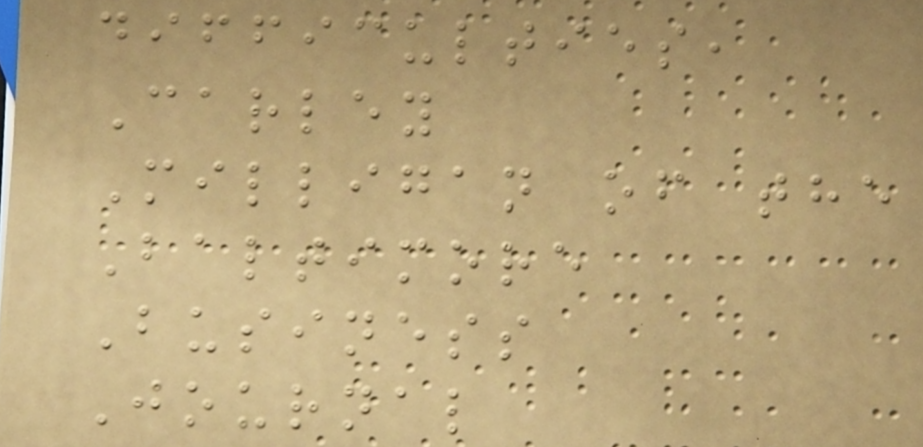difficulties,
Carley
Milligan of the
Baltimore
Business
Journal
